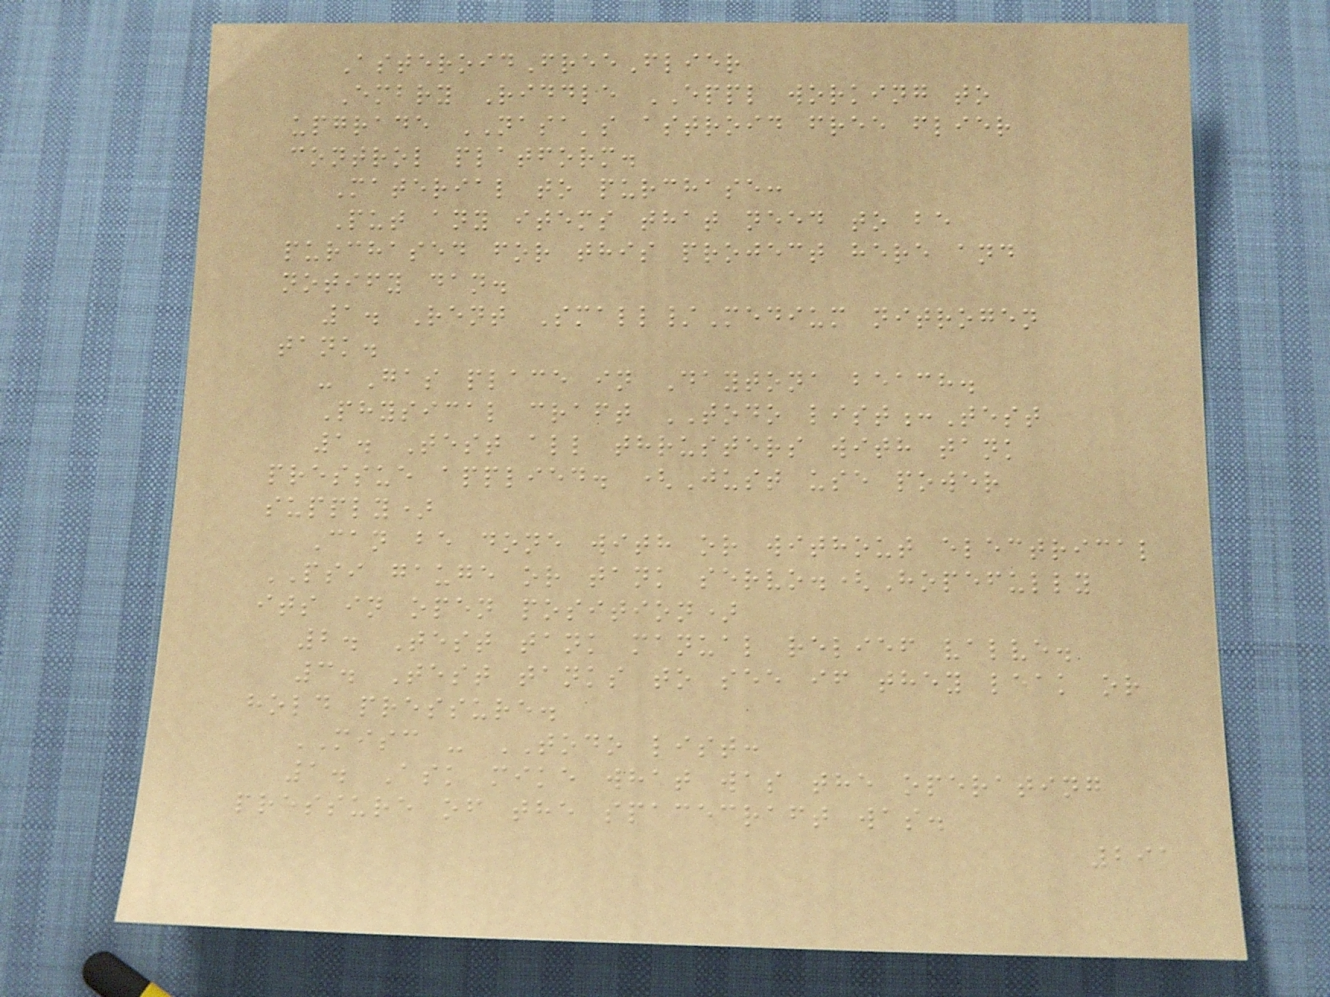AsteroidFreeFlier
Embry Riddle EPPL working to
upgrade NASA's astroid free flier
control platform.
Material to purchase:
Put any items that need to be
purchased for this project here and
notify dan.
1. Rent Small/Medium nitrogen
tank.
- Gas place in Daytona beach.
Physical craft TODO list:Test
1. Test all thrusters with tank
pressue applied. (Just use power
supply)
Can be done with or without electrical
PSI gauge or tank servo.(Hopefully
its in open position)
2. Test tank manual relief valve.
3. Test tanks to see if they leak or
hold pressure.
MISC - TODO list:
1. Ask mike what was the operating
pressure of the spacecraft was.
291
